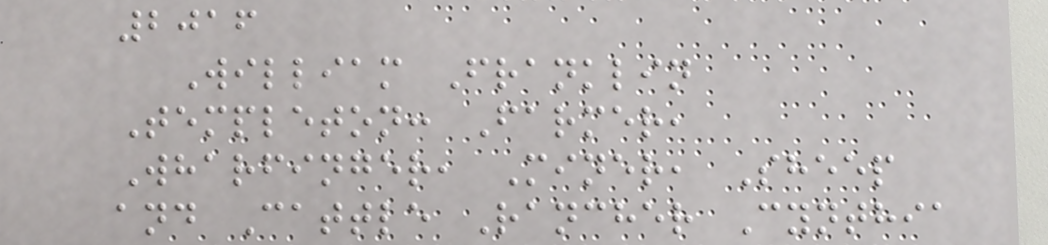2016
William Franklin
Templeton: Farmer,
Wharfinger, Miner, Sheep
and Cattle Rancher Cynthia
